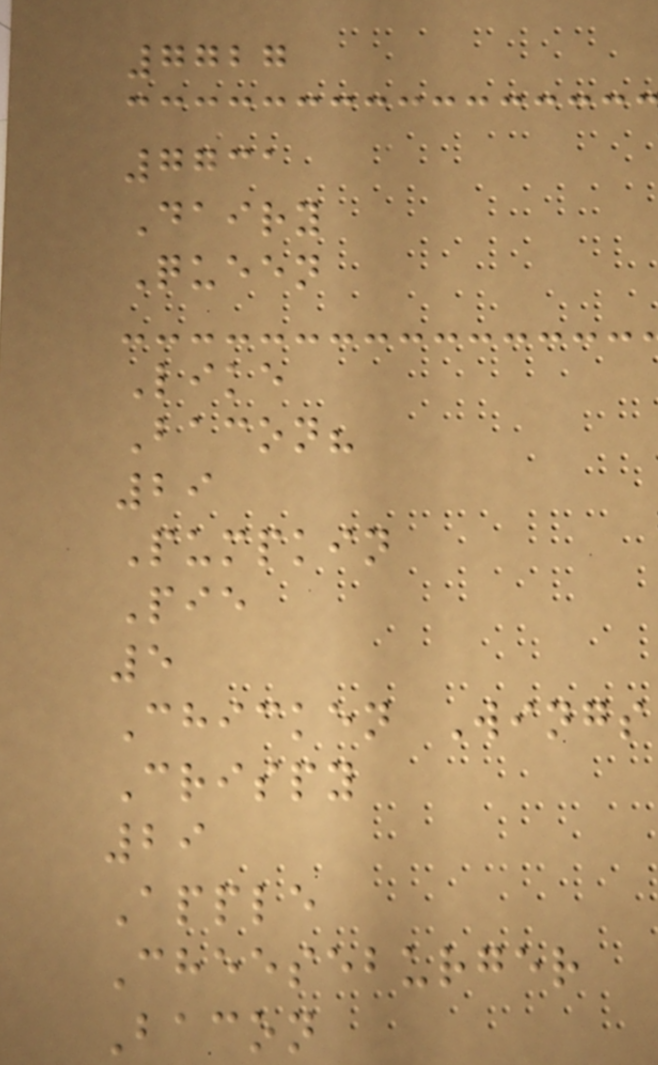7727
7731
Dairy
Queen
Like
Bacon?
29
Pumpkin
Pie
5
Chicken Wings
Crispy
29
Apple
Cheeseburger
Bacon
